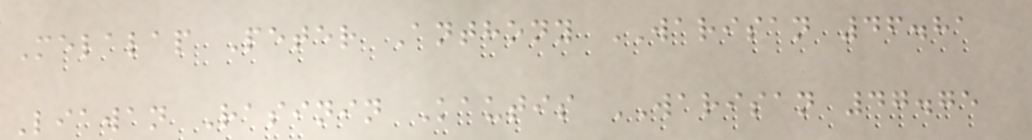Melalap Peter Anthony WARISAN 46.81
Liawan Rasinin Kautis WARISAN 47.75
